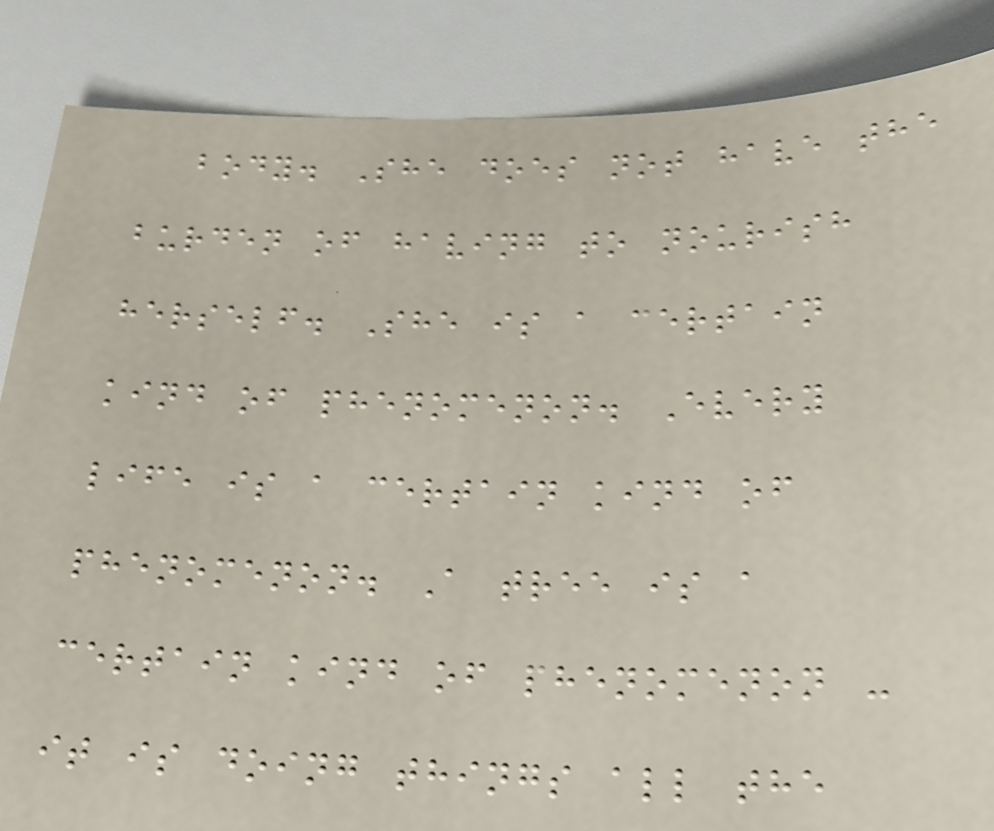body. She does not have the
burden of having to nourish
herself. She is a certain
kind of phenomenon. Every
life is a certain kind of
phenomenon. A tree is a
certain kind of phenomenon -
it is doing things all the
